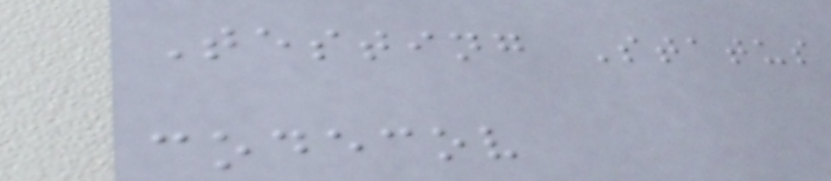Testing Status
codecov
